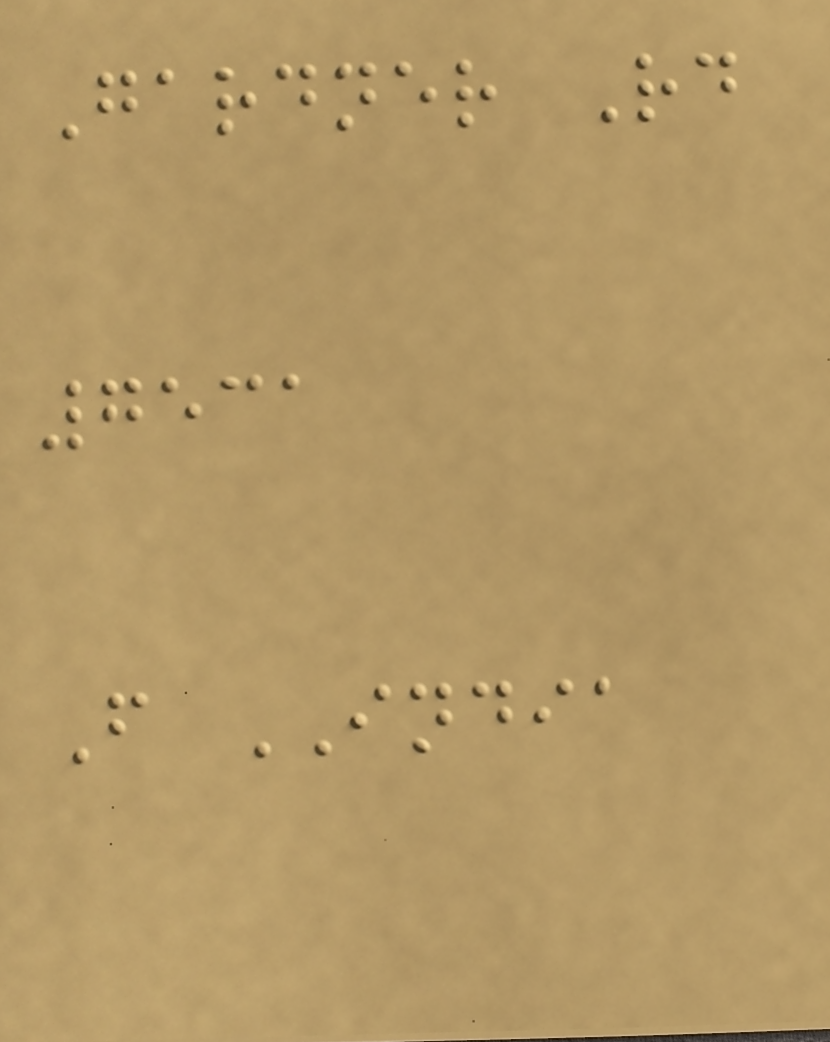Gardner Rd
7531
F INDIA
